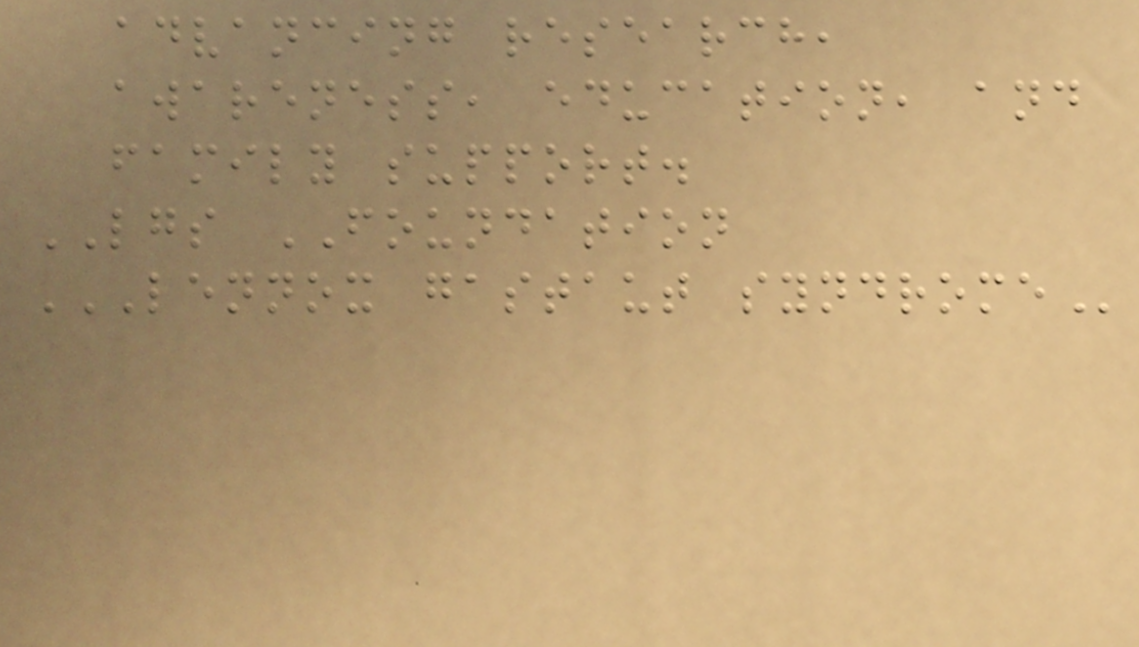advancing research,
awareness, education, and
family support.
LGS FOUNDATION
LENNOX GASTAUT SYNDROME
